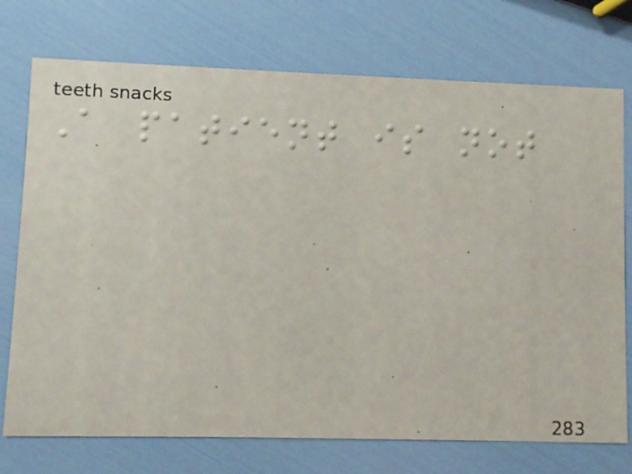A patient is not
